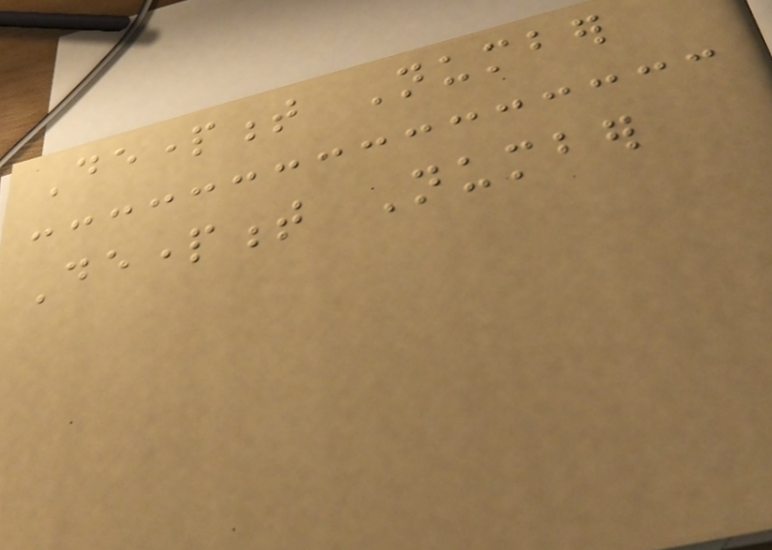Department Number
Department Number
